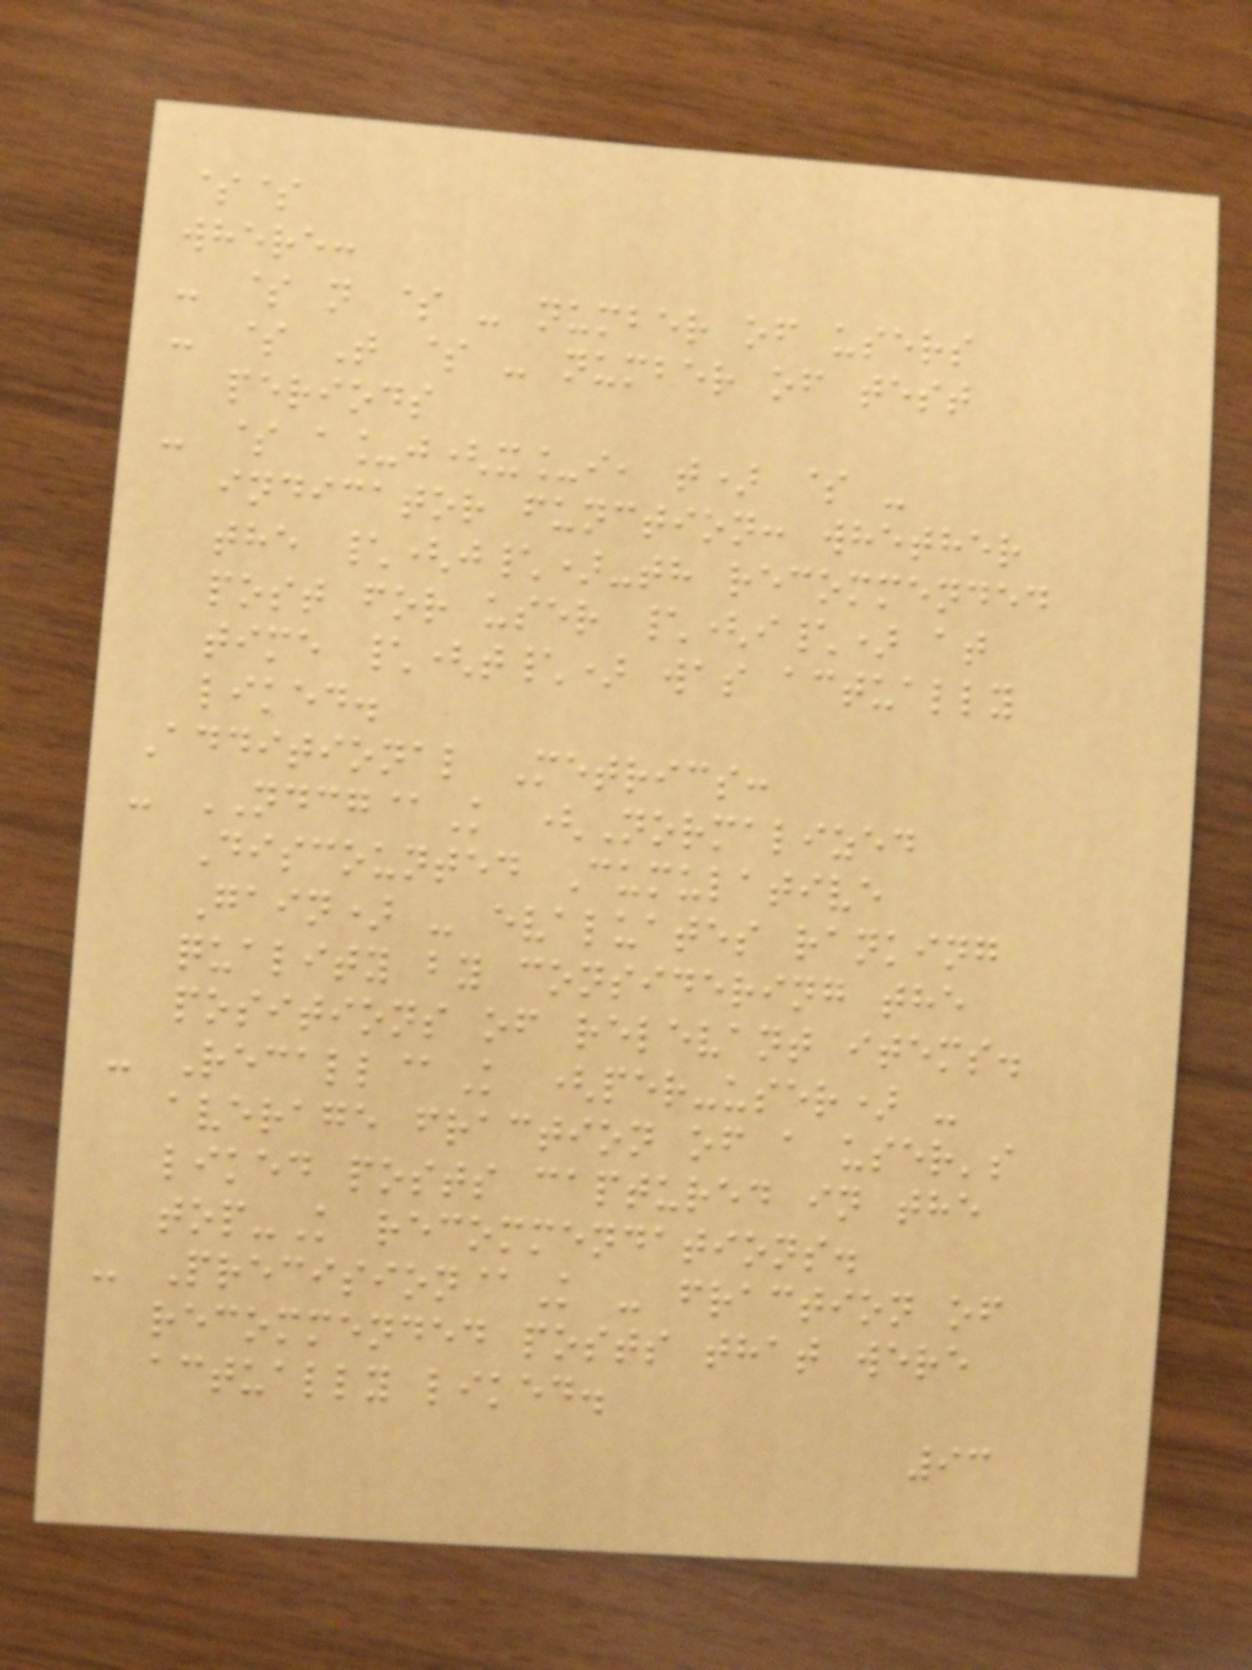$$
where:
- $ n $ - number of users
- $ T $ - number of test
periods
- $ a_j(x_i, t) $ -
indicator function: whether
the \(j\)-th recommended
post for user \(i\) at
time \(t\) was actually
liked.
Additional Metrics:
- NDCG@K (Normalized
Discounted Cumulative
Gain) - evaluates ranking
quality by considering the
positions of relevant items.
- Recall@K (per-user) -
average fraction of a user's
liked posts captured in the
top-K recommendations.
- Precision@K - fraction of
recommended posts that were
actually liked.
93
